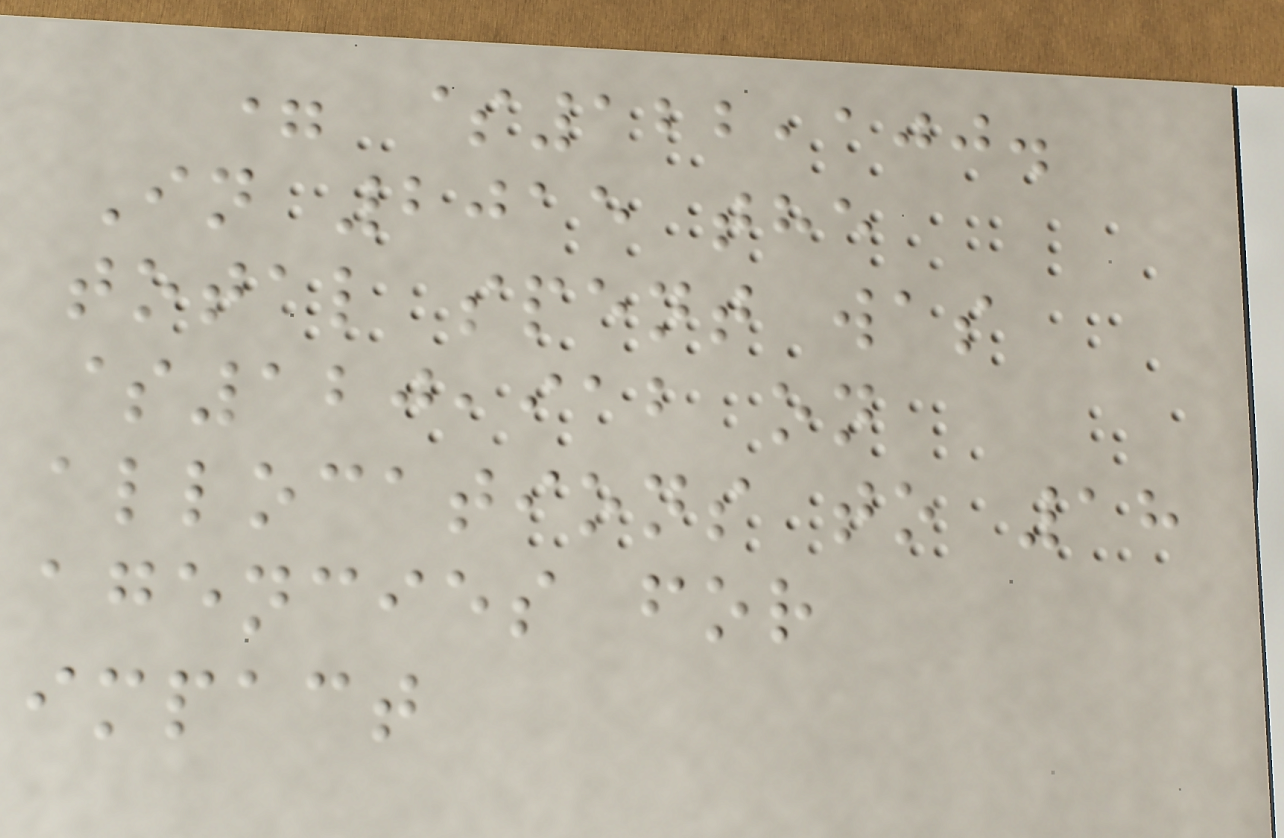= $122,100.
In 2015 the
total spent was
$120,912 on
allocations to 18
agencies for
impact
